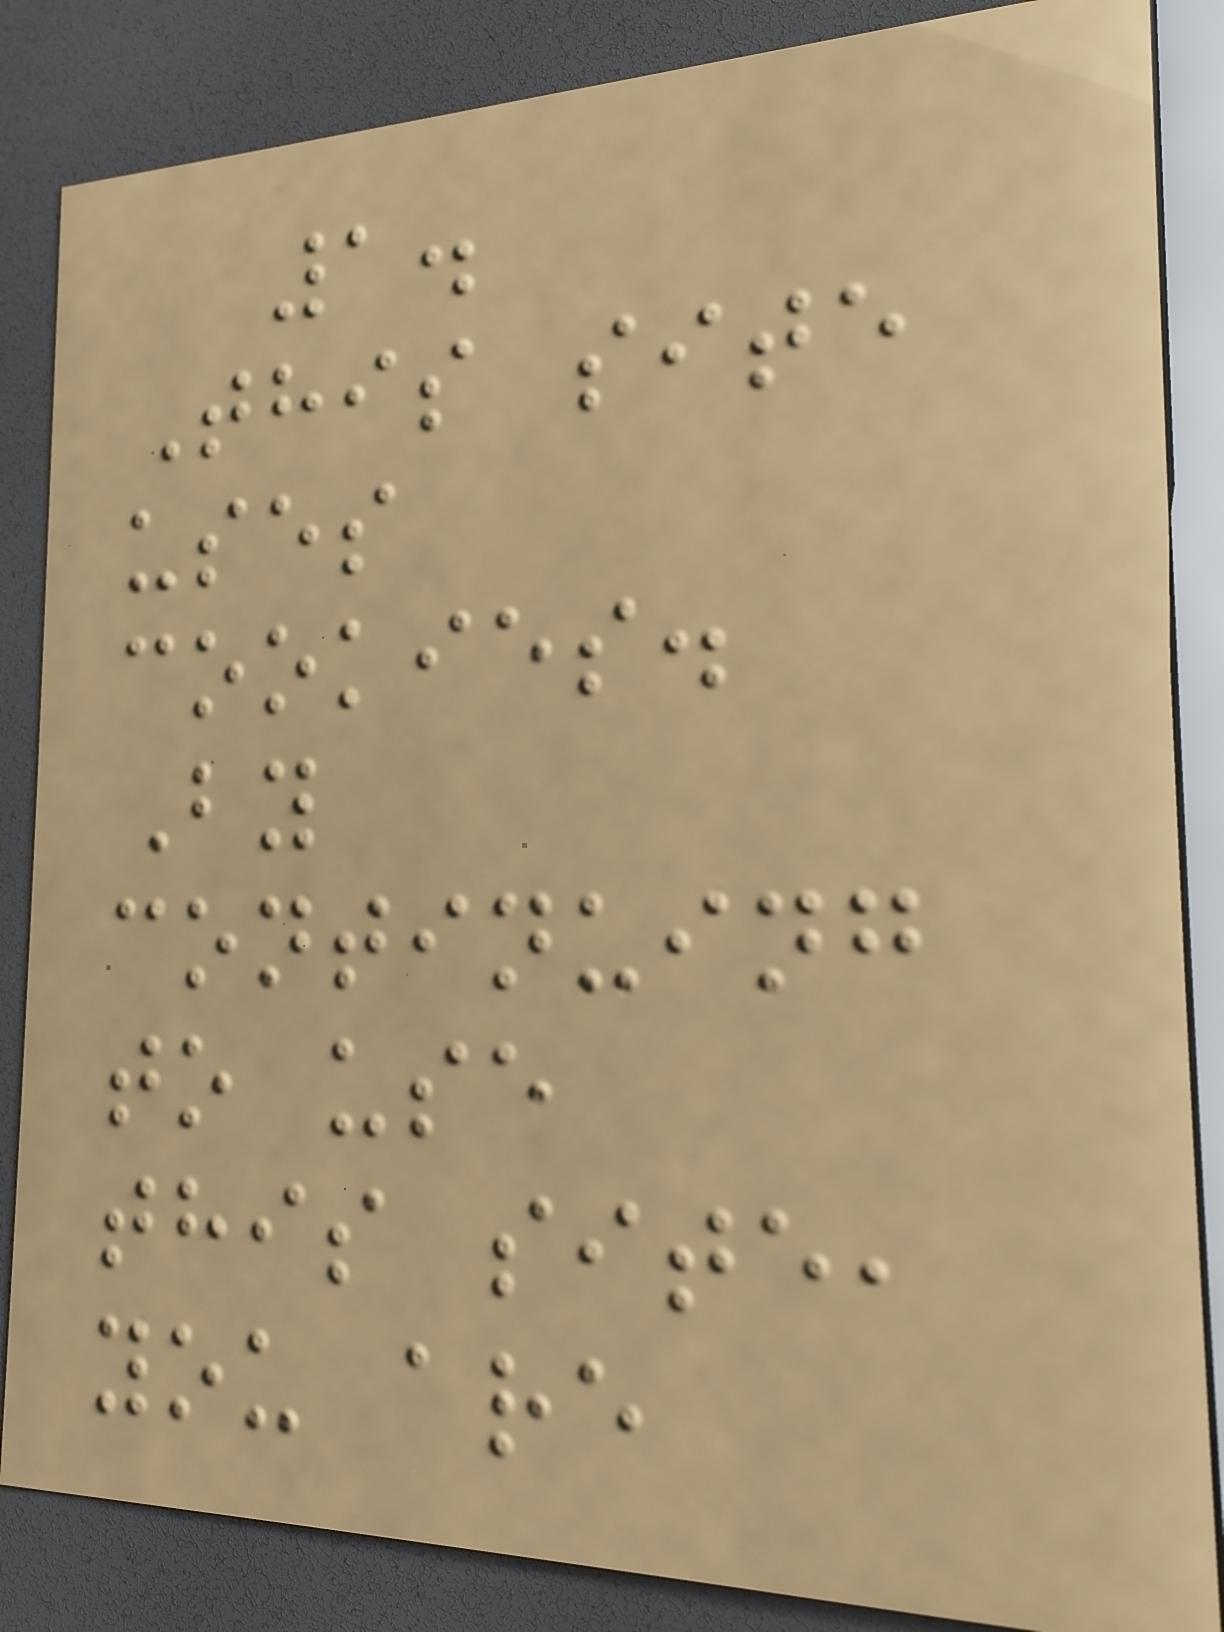1.
This site
uses
cookies.
By
continuing
to use
this site,
you are
